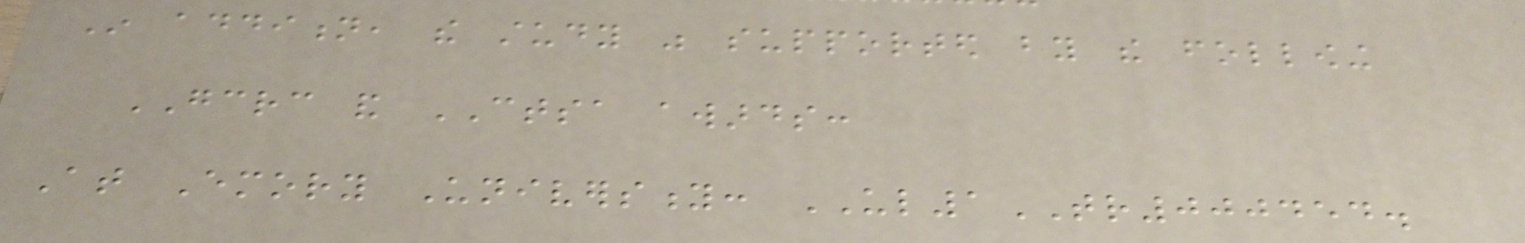In addition, the study was supported by the following
GCRC and CTSA awards:
At Emory University: UL1TR000454.
